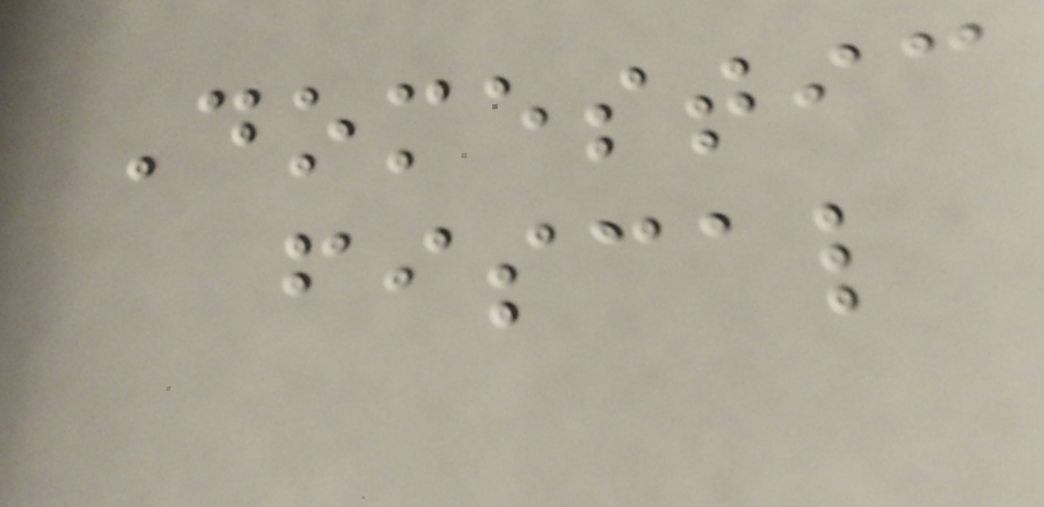Domestic
fiscal
